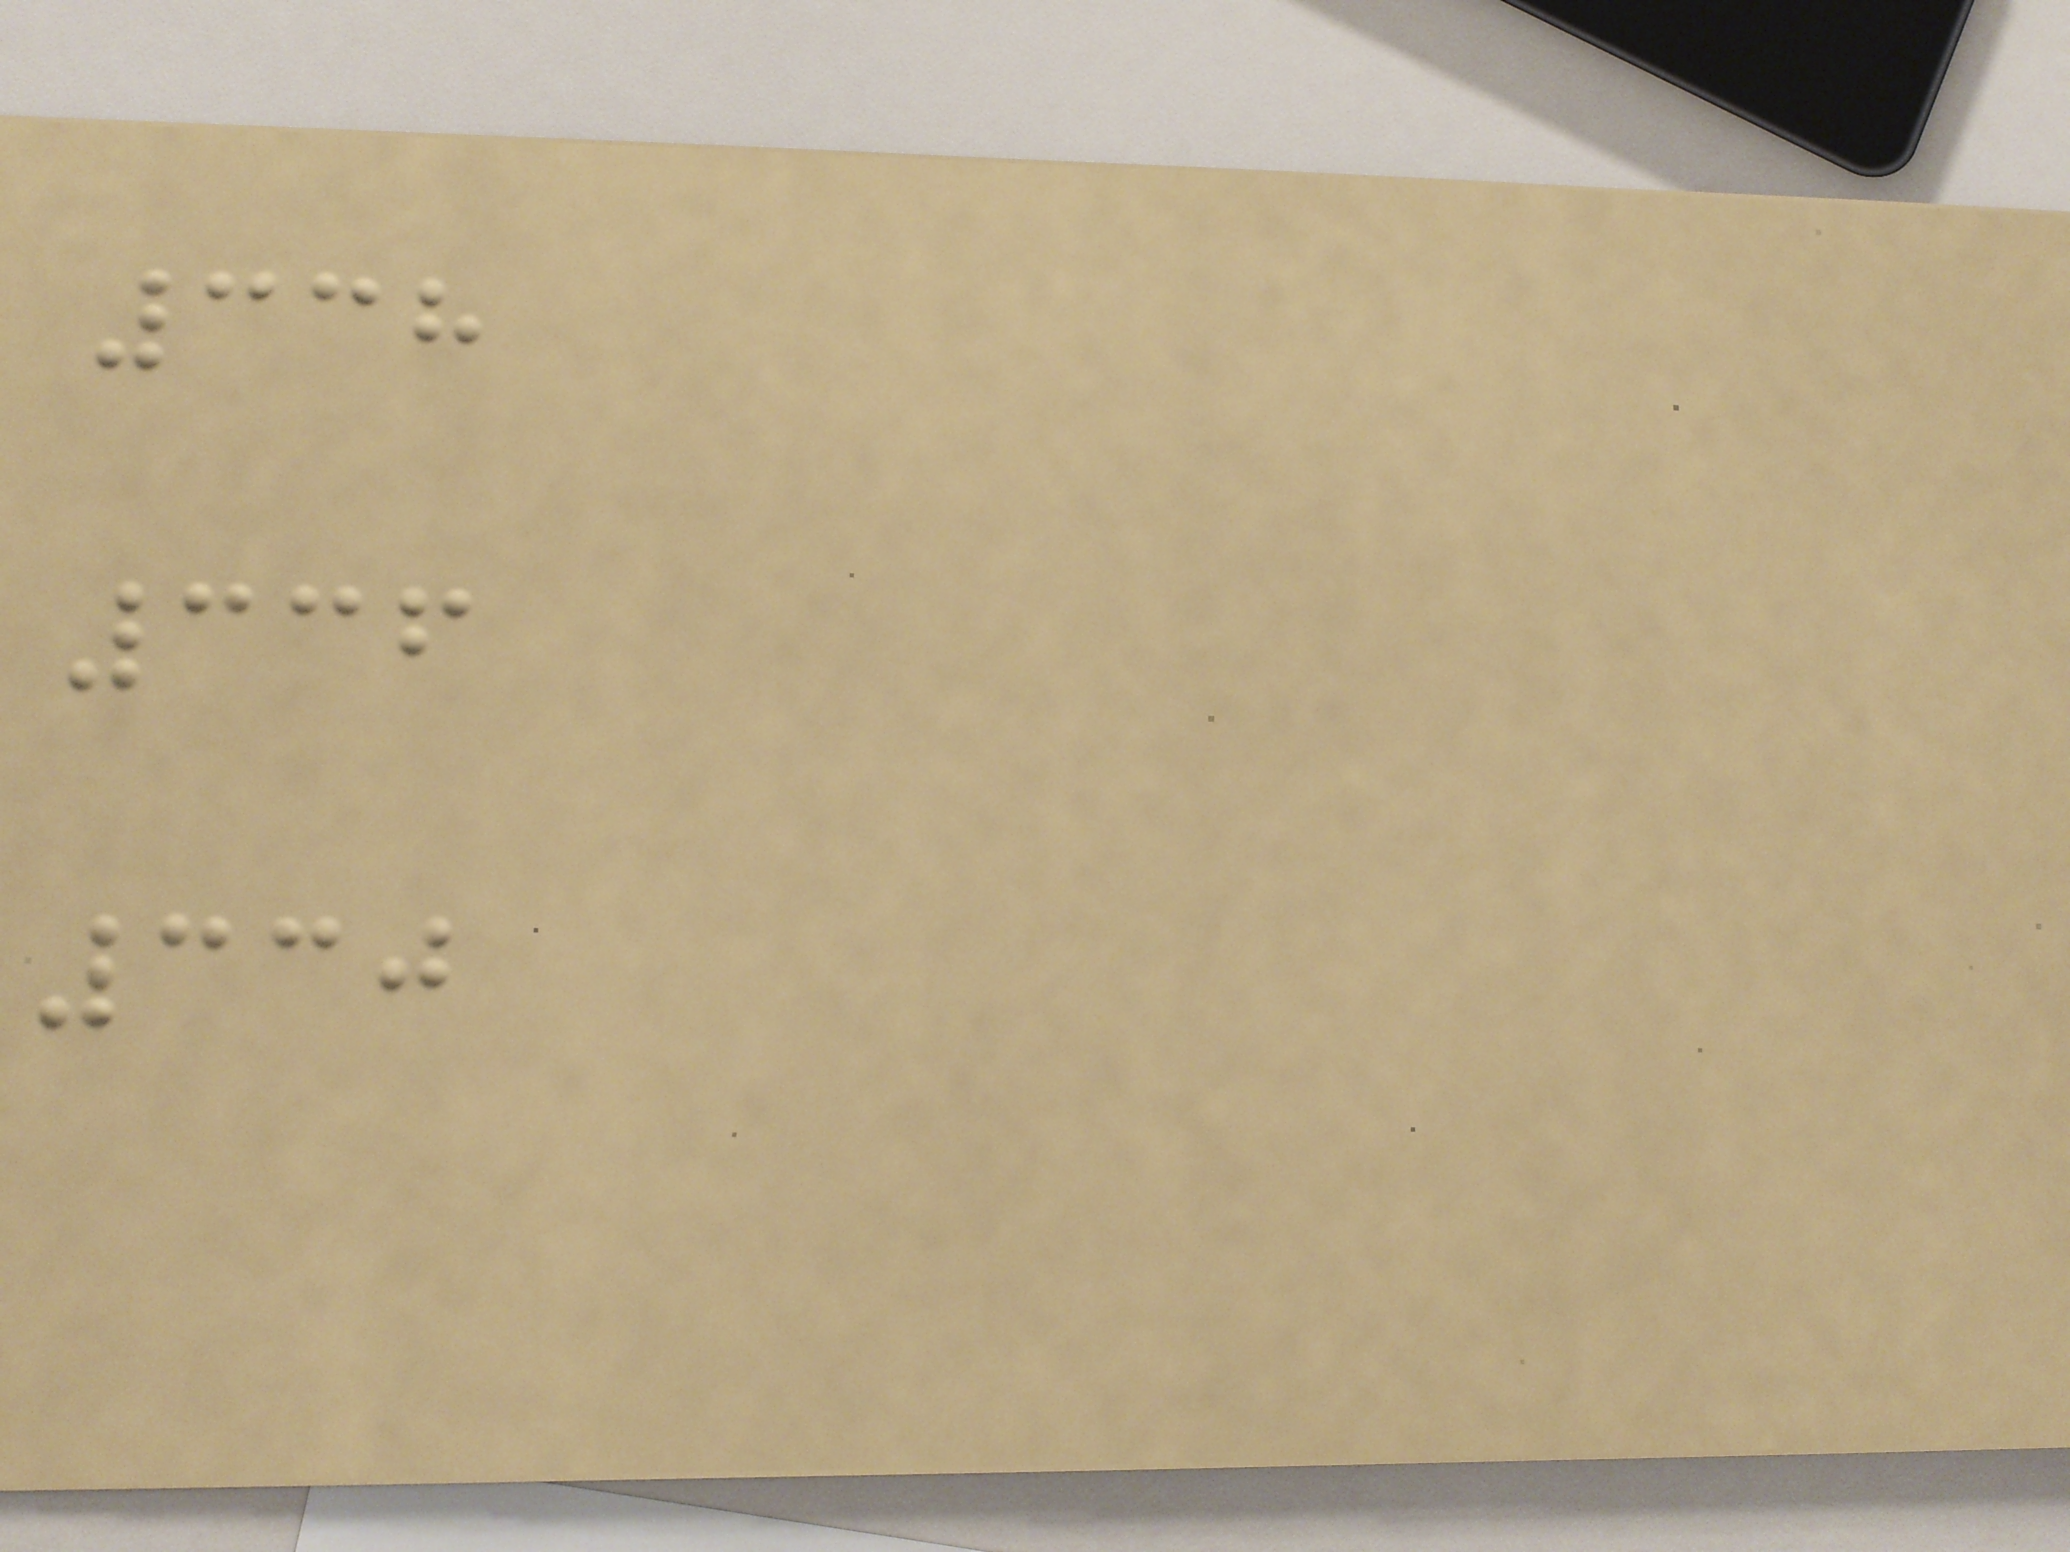338
336
330
